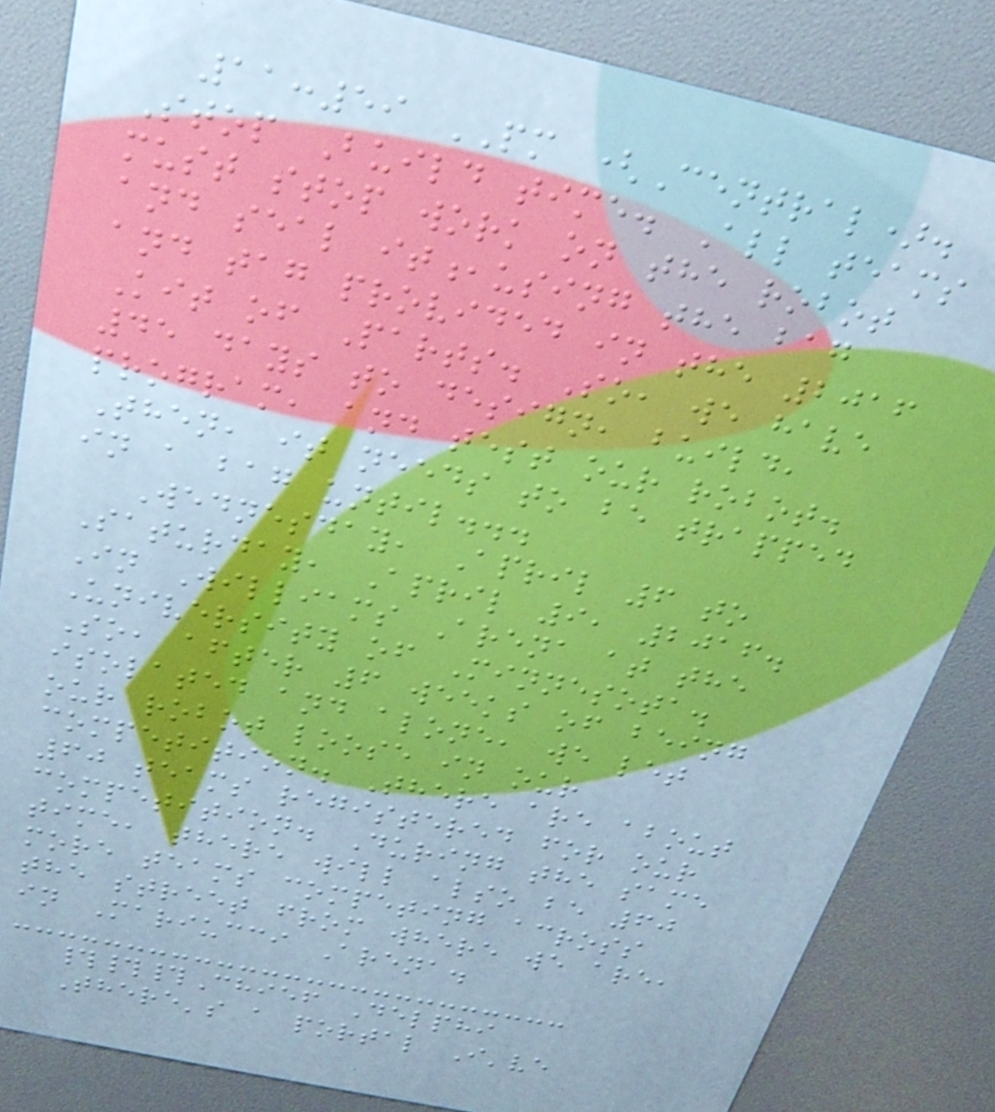11:59 PM (Central).
Stop Build time. All teams
must stop work on the robot
and seal it,using the bag
and tag provided in the 2016
Kit of Parts. So, we have
45 days to design, build,
program, and test our robot.
Then, it needs to be trapped
in a bag until...
Wednesday, April 6 to
Saturday, April 9, 2016.
In Williams Arena at the
University of Minnesota.
So, after 6 weeks of being
isolated and alone, we let
our robot loose in our
competition. There are about
60 teams registered for our
competition. During the same
time, there will also be 60
more teams competing across
the street from where we are,
in Mariucci Arena.
###Chief Delphi
There's a portal I've
